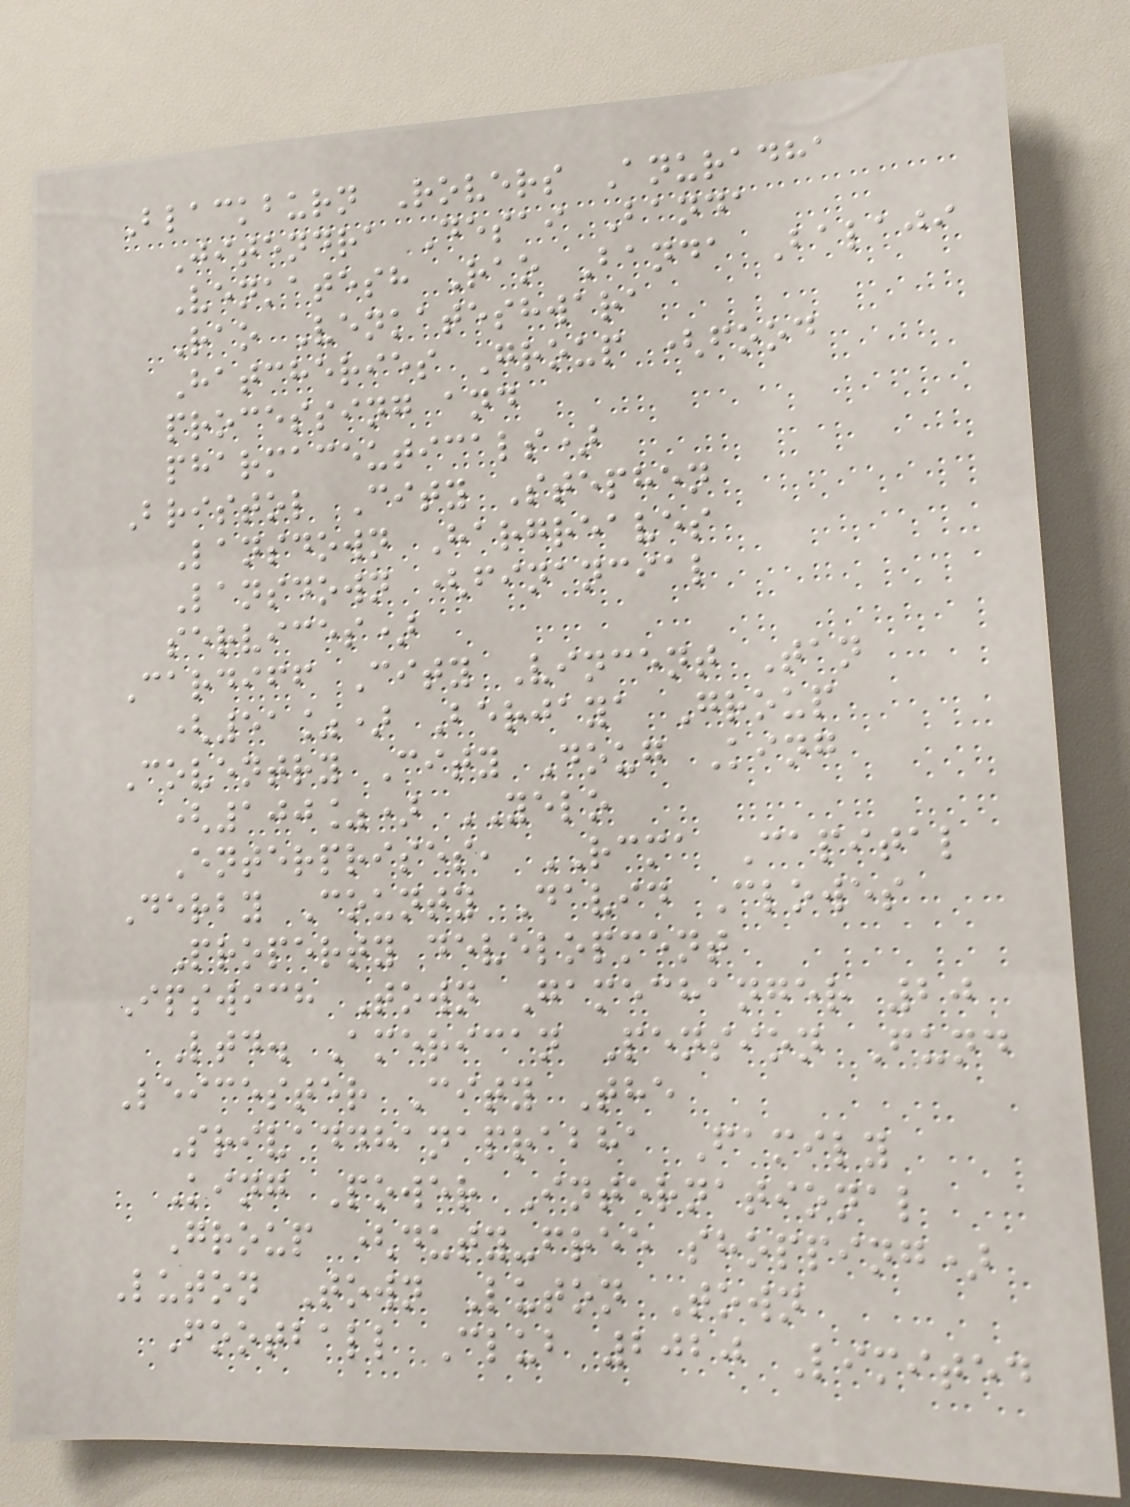Blackburn Rovers Anuradha
Jitendra Desai Banda
Venkatesh Rao Banda Balaji
Rao Venkateshwara
Hatcheries Group (food
processing and
pharmaceuticals)
Bristol City Stephen
Lansdown Hargreaves
Lansdown (financial
services)
Cardiff City Vincent Tan
(51%) Berjaya Group
Coventry City Doug King
(100%) YELO
Enterprises, RCMA Capital
Derby County David Clowes
Property development
Ipswich Town Gamechanger 20
Ltd. American Pension Fund
Leicester City The
Srivaddhanaprabha Family
King Power International
Group (duty-free shopping)
Luton Town Luton Town
Football Club 2020 Limited
